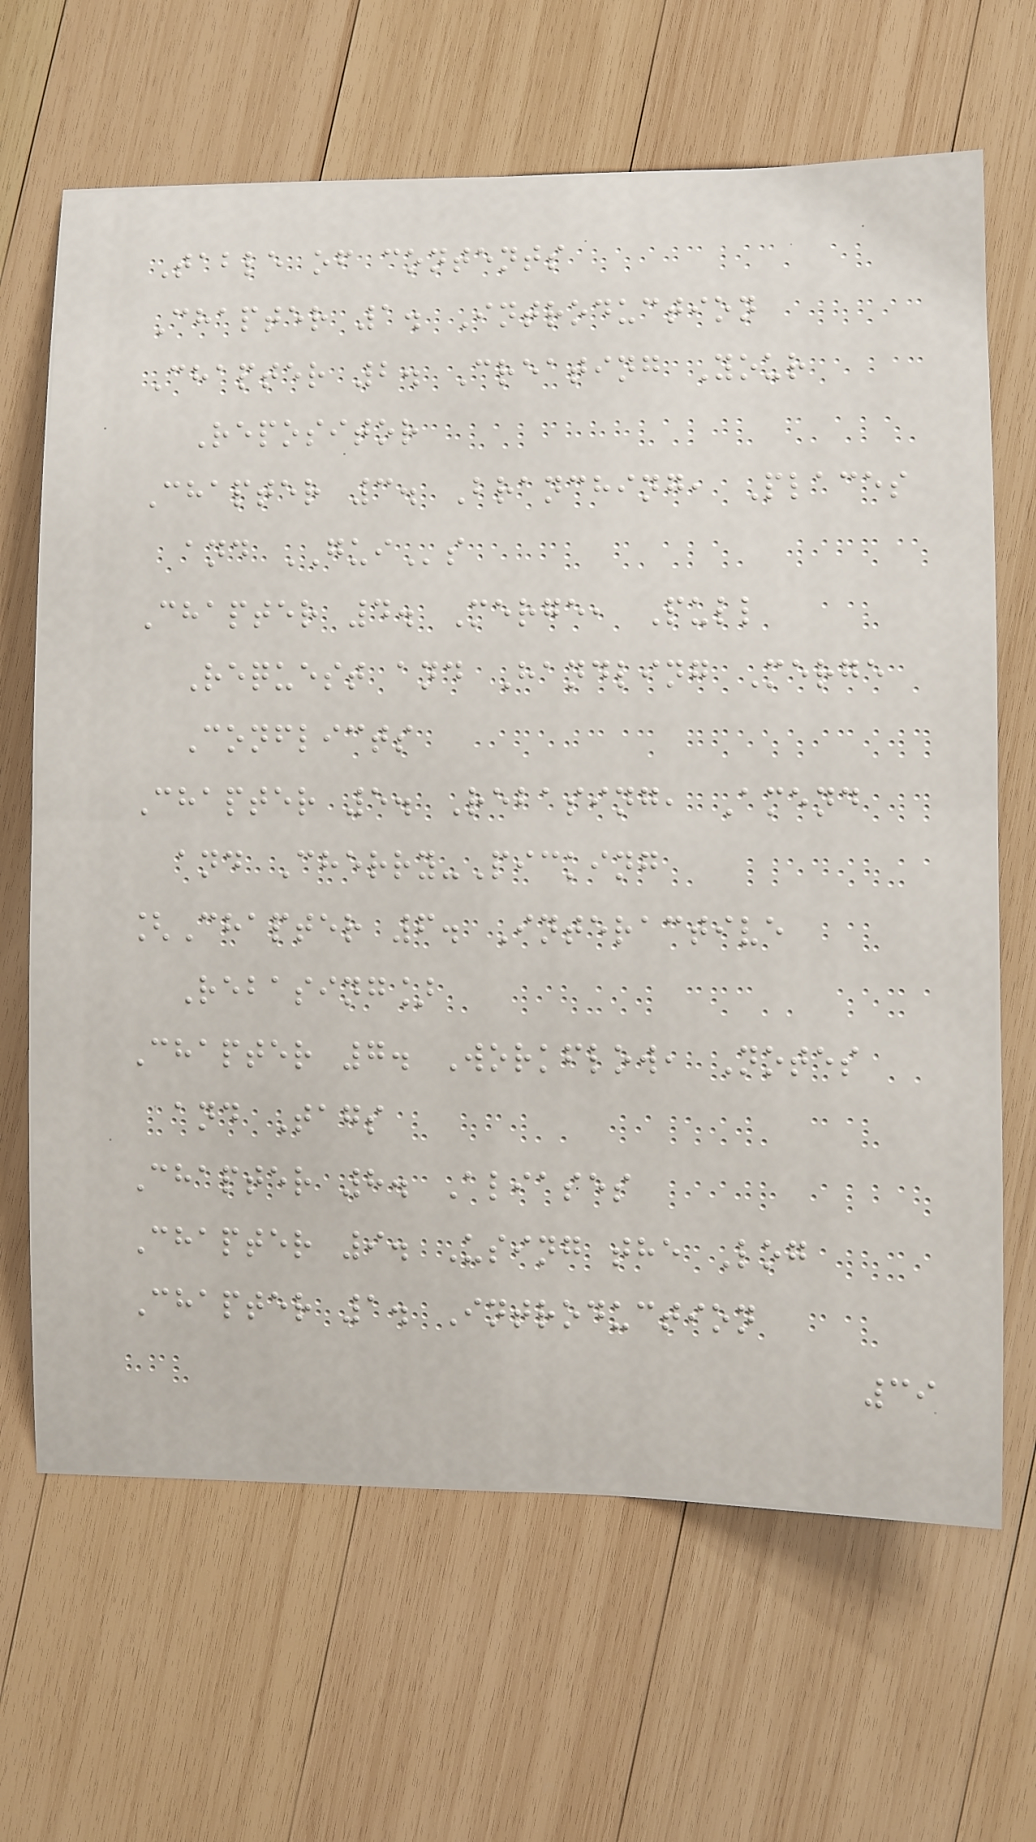Table of contents
Chapter 1. Introduction
Chapter 2. Creating Your
Repositor
Chapter 3. Branching, Places
and GUIs
Chapter 4. Merge, Pull
Request and Handling Merge
Conflicts
Chapter 5. Rebasing, Amend
and Cherry-Picking
[Chapter 6. Interactive
Rebasing]
Chapter 7. Workflow, Notes
and Tags
Chapter 8. Aliases
Chapter 9. Using the Log
Chapter 1. Introduction
39
